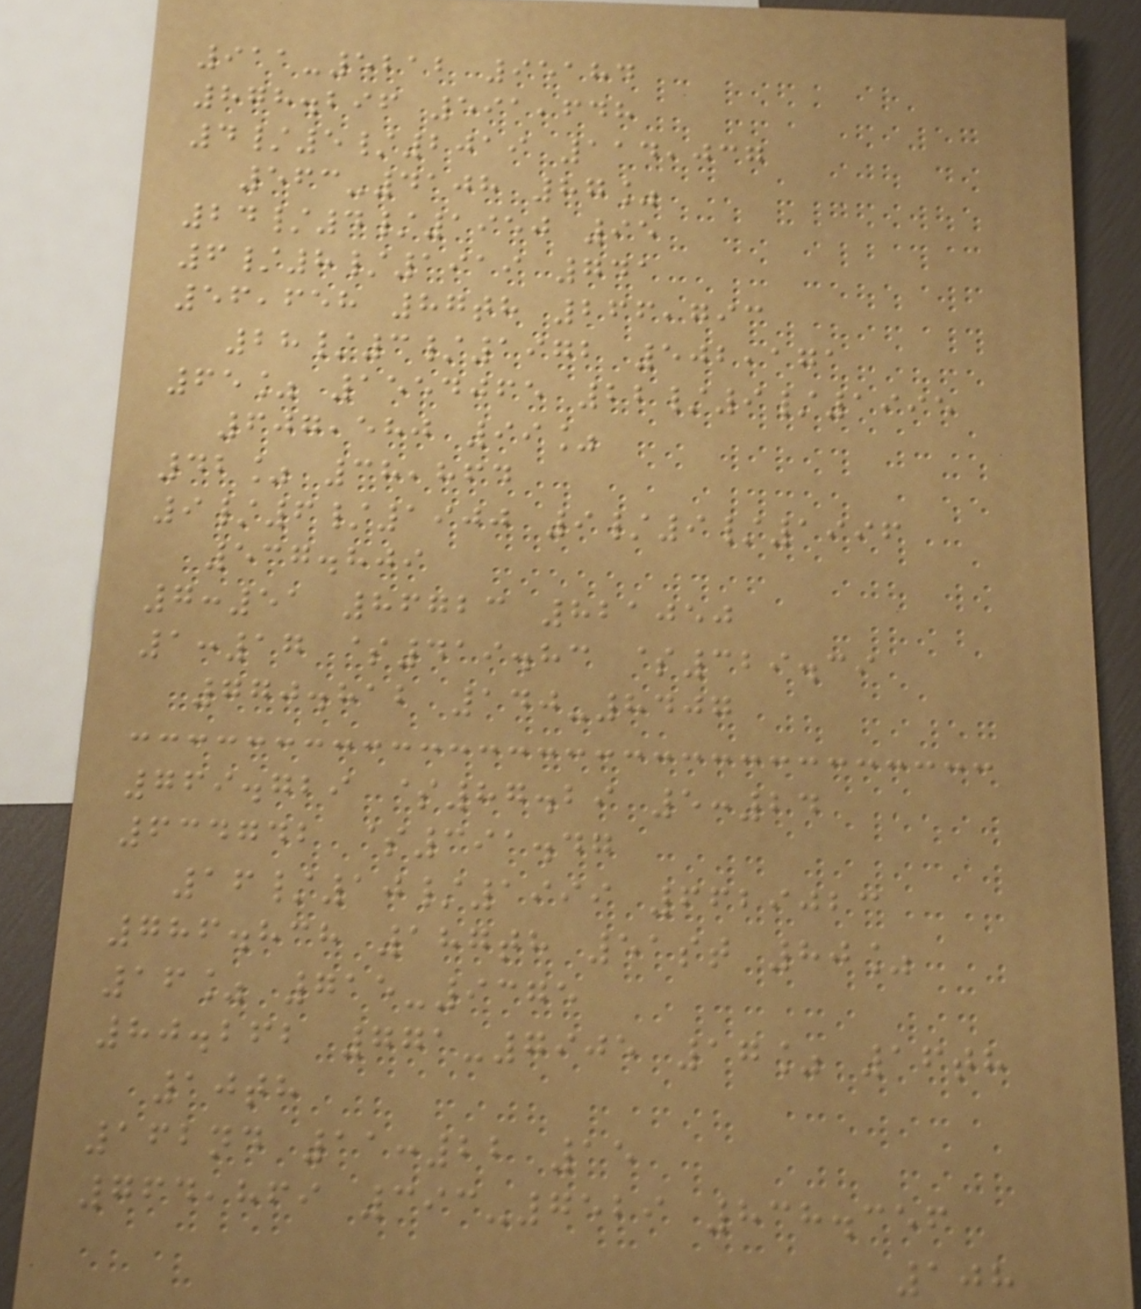911-5212 95184
878.296 591,648
4/5/2019 114,037
563-4108 87%
24/4/1950 95
6/8/1919 741
56,658 87th 266,793
28/3/1972 502,171
65% 1554065 22/9/1995
607,580 99%
42% 38,864
9/6/1900 9/9/1996
537.809
7:51 86723 821050
1:17 $419.83 $329.39
770.812 140-8407
769.729 $87.29 5:24
634742 $391.47
16/10/1999 6629023
786.838 187th 51st 80%
16% 715-9375
80.262 771-7905 17% 16th
10th
162nd 11:22 15
764,869 393-7529 838.356
108
